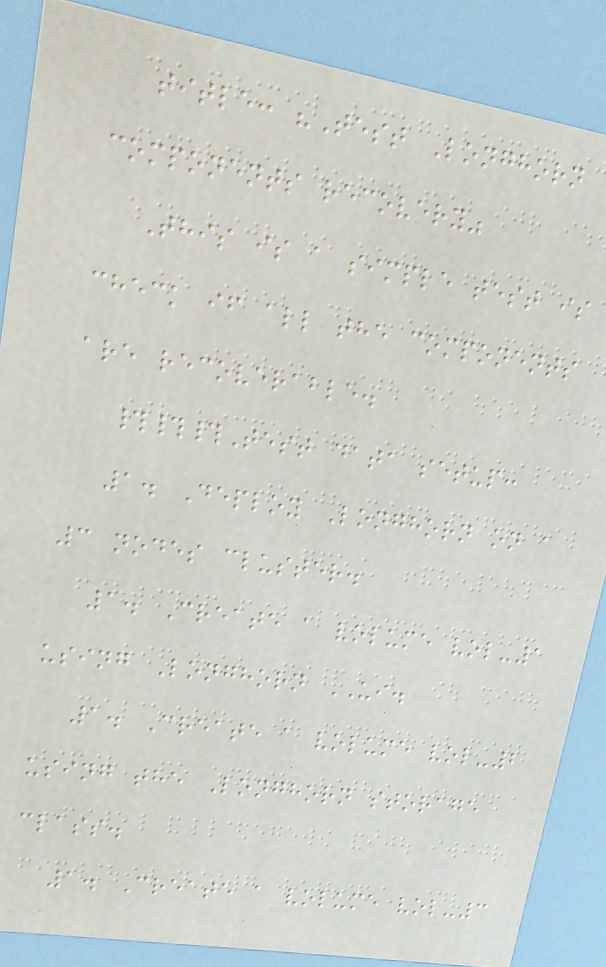title: "Test Longhorn
components recovery"
This is a simple test is
check if all the components
are recoverable.
###Test data setup:
1. Deploy Longhorn on a
3 nodes cluster.
1. Create a volume vol-1
using Longhorn UI.
1. Create a volume vol-2
using the Longhorn storage
class.
1. Create a volume vol-3
